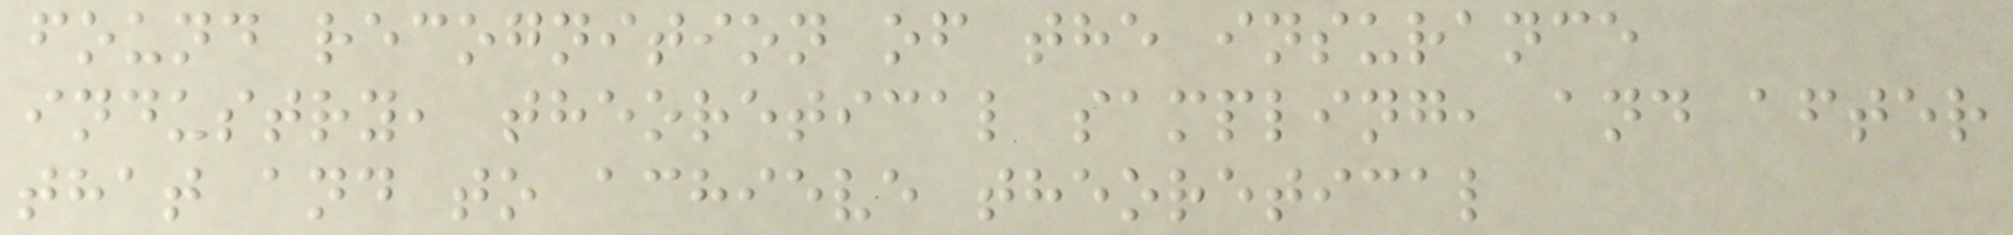found recognition of the insurance
industry, theoretical sampling, and after
that and to achieve theoretical
